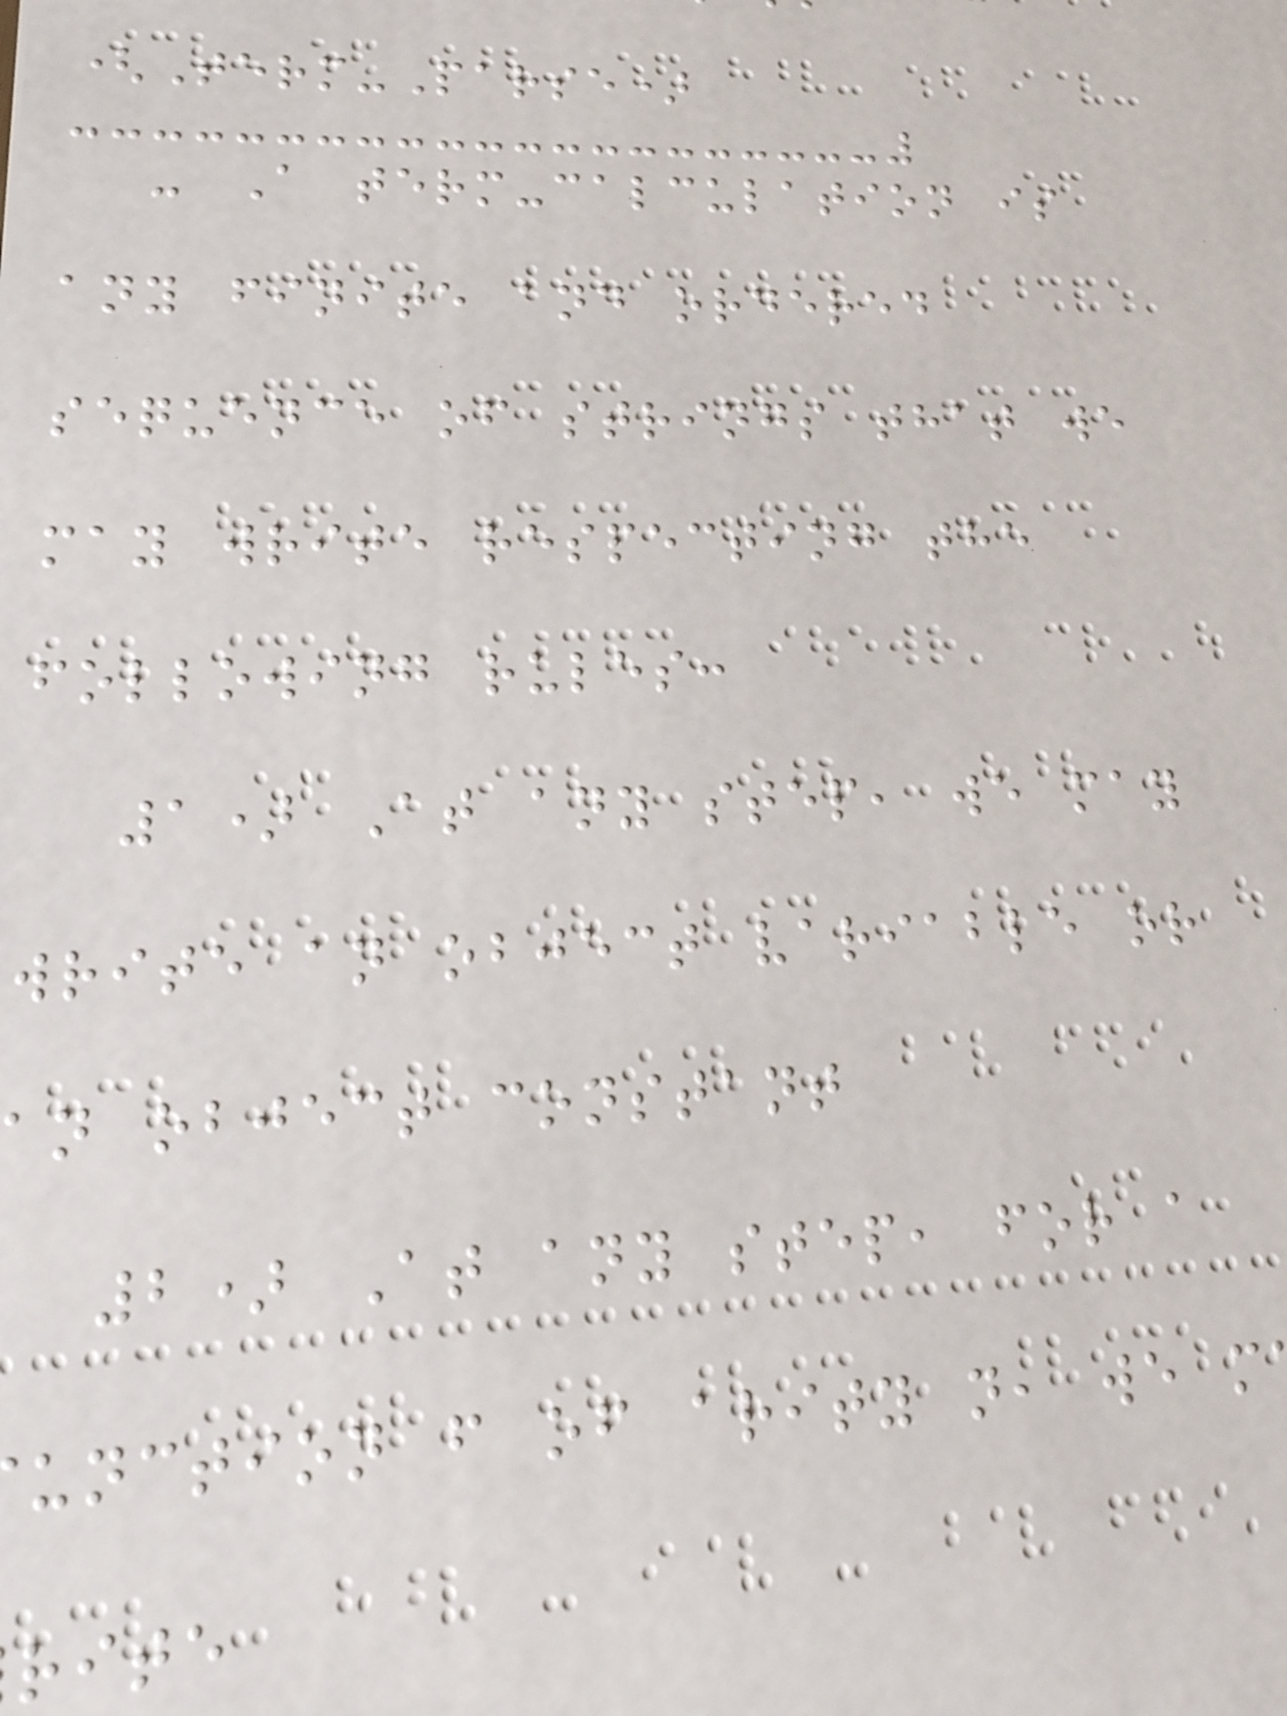(Term-Parse)
- A term-calculation is
any finite and ordered
sequence of strings that we
may write respecting the
following rules:
1) At any step, we may
write an object variable or
an object constant
2) At any step, for a
unction f of arity n, we m
rite
